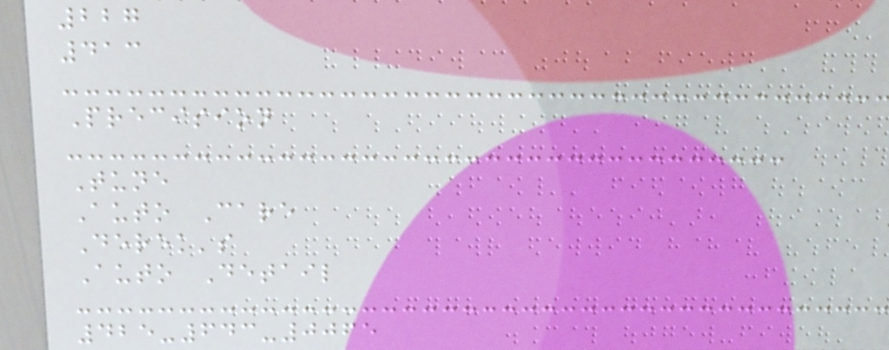227
413
Precision
Tune
Auto Care
Derek's
Auto Detail
425-643-0065
